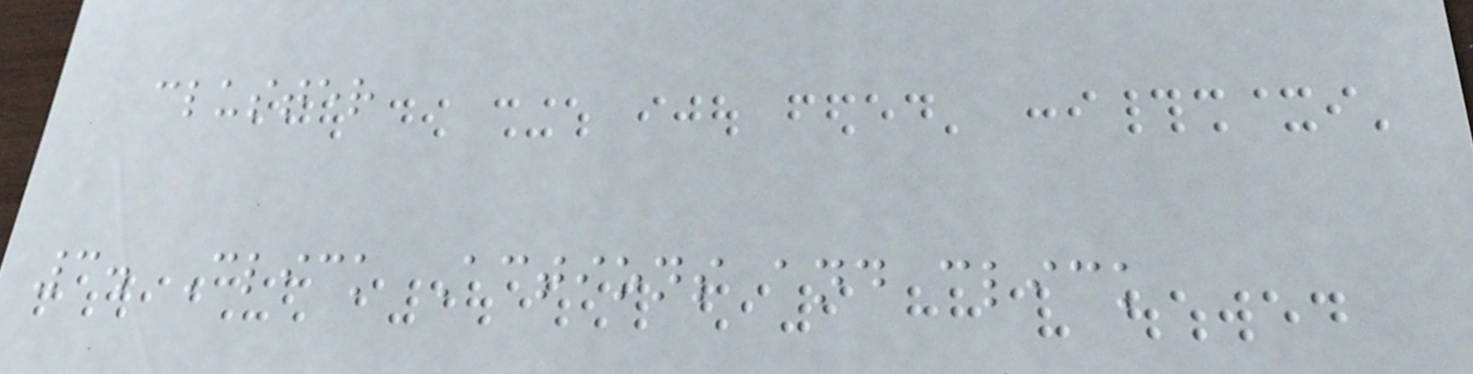cluster
3. Click Actions and click
